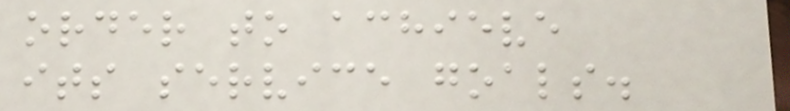order to achieve
its service goals.
